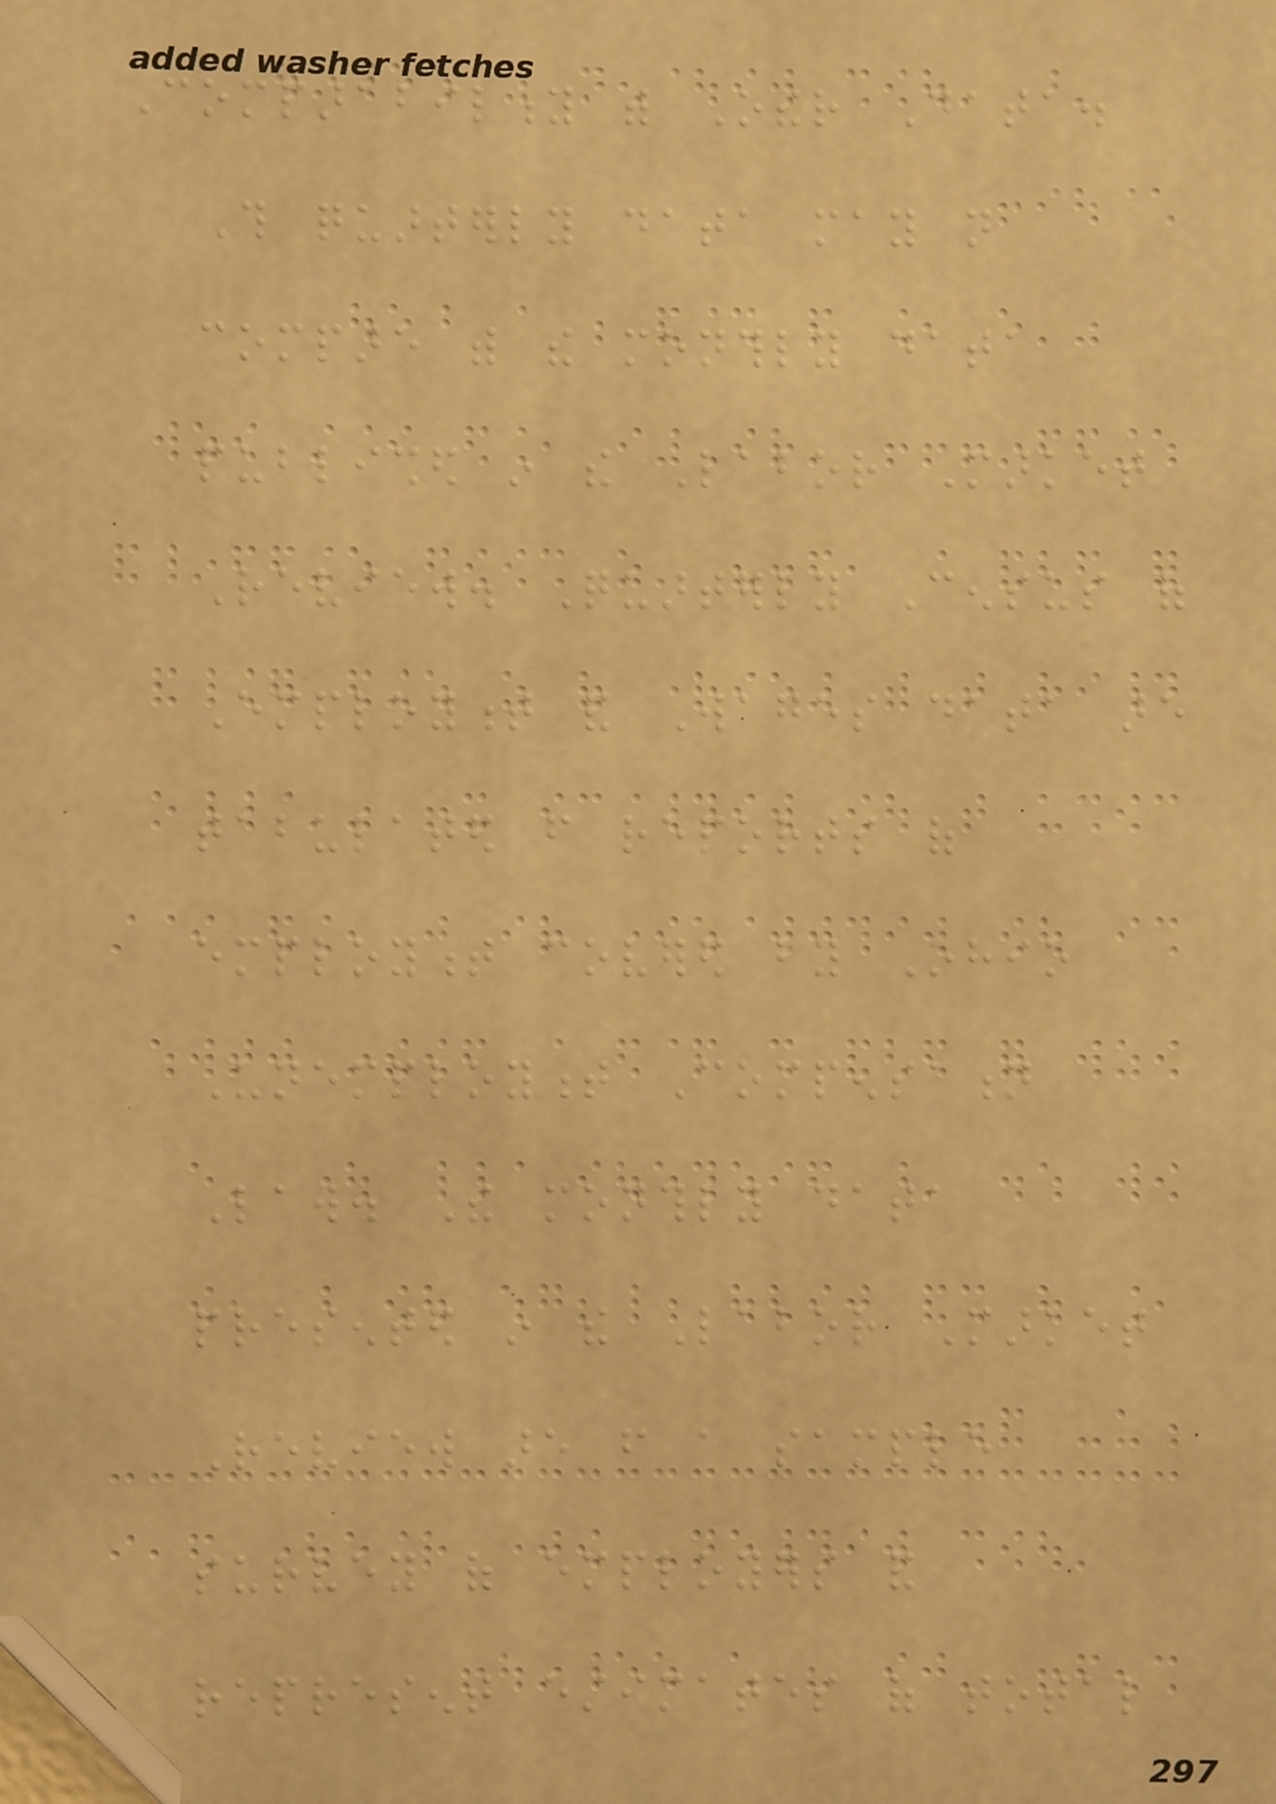Comparability with Other Data.
This quarterly data may not
compare with the monthly data
published in the Labor Market
Review. Quarterly Census of
Employment and Wages data are
tabulated from reports of
employment covered by Ohio
Unemployment Compensation
Law. The monthly data
presented in the Labor Market
Review are from a sample
survey of employers and
represent estimates of total
